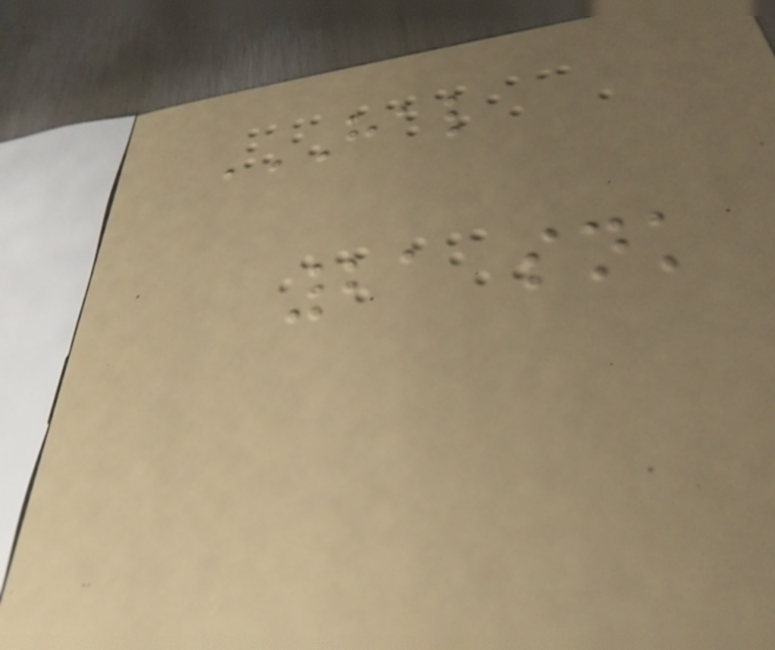HAL
21 SNK
